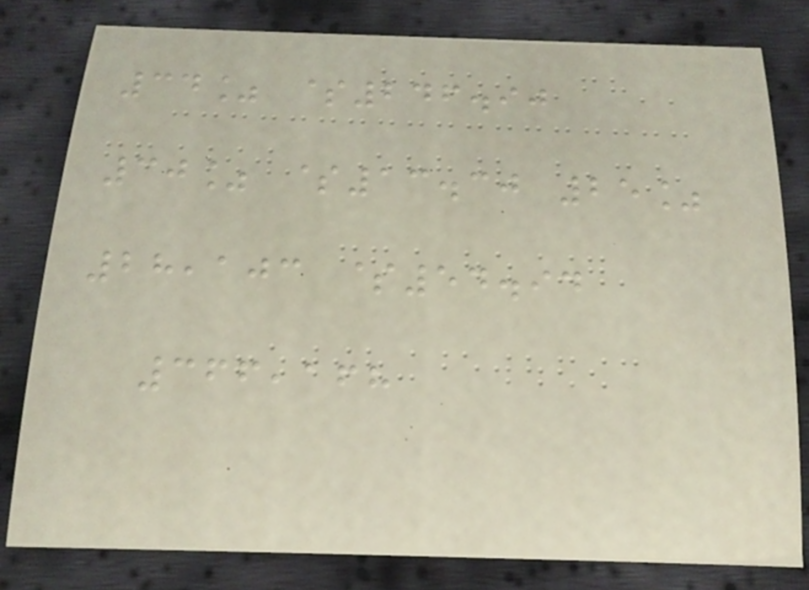34% $246.90
30% $13.30 25%
28,103 $54.94
366,168
